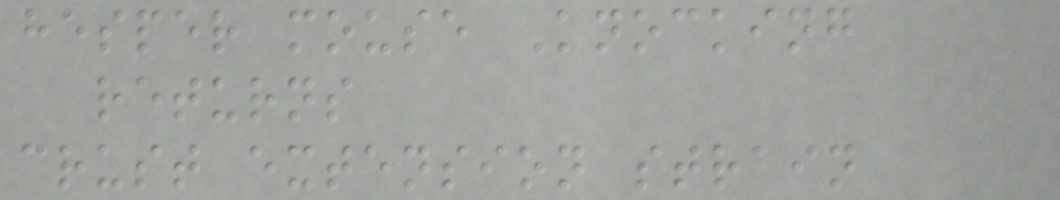hesper mouse Knocking
returns
crust extension strain
